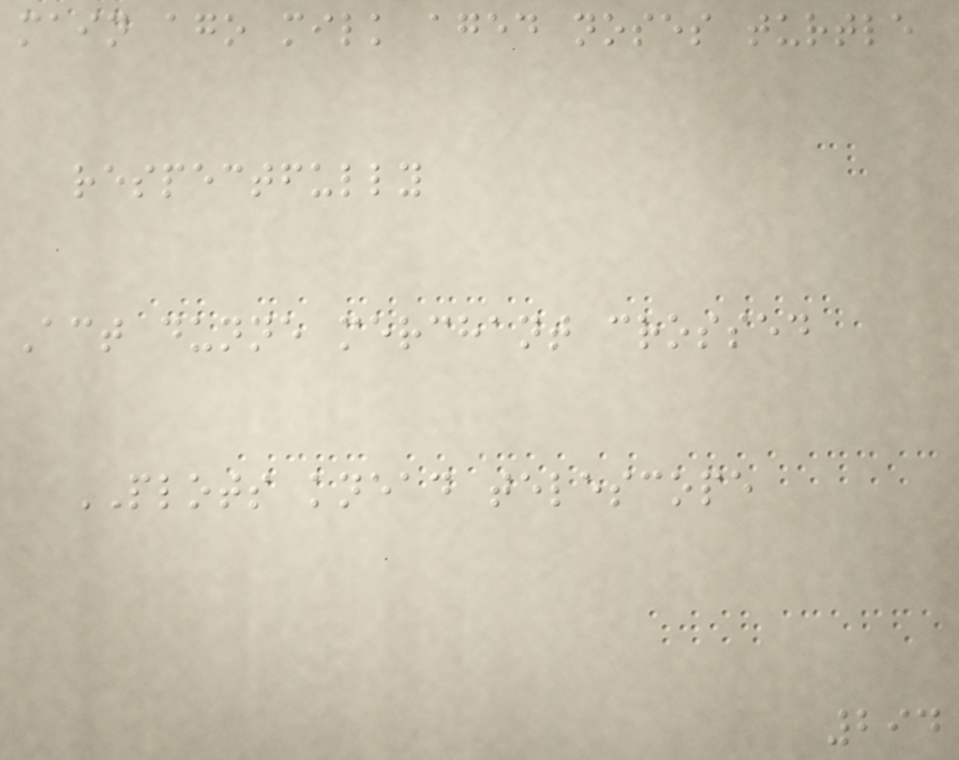main ago milk aged noses turtle
respectfully
Act dunne merchant crossed
PLOTS knead telescope
294
